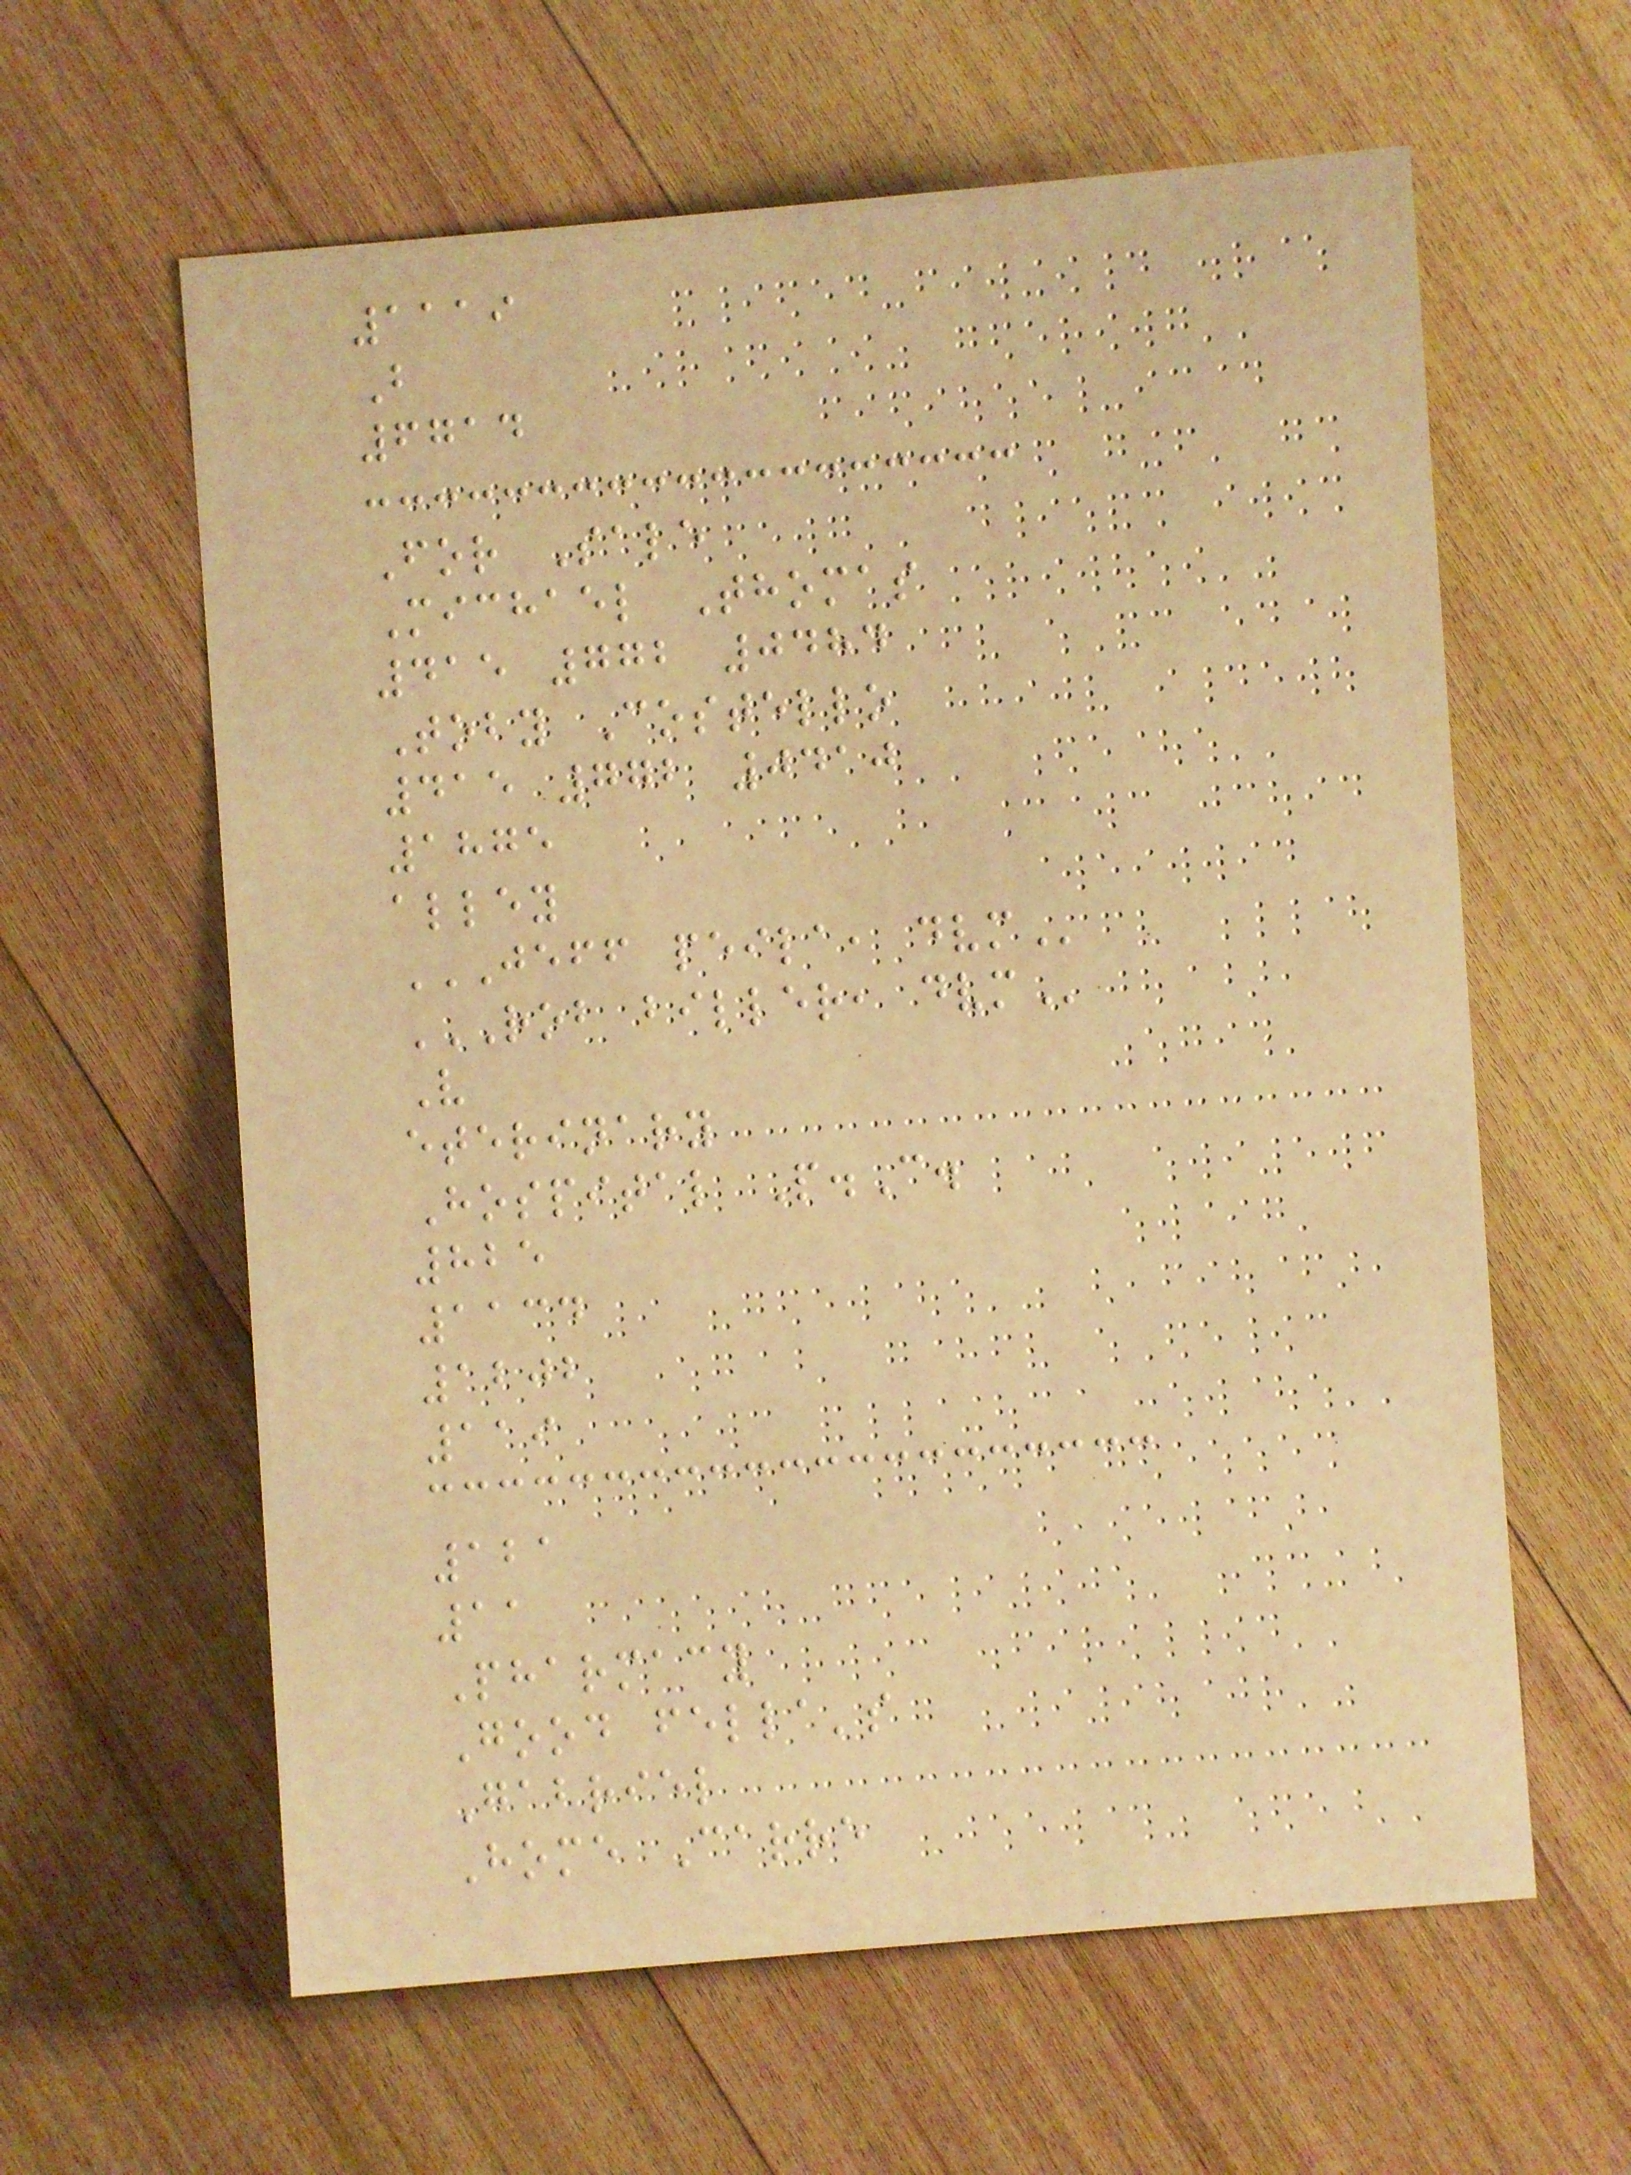1119
B
6714
For Sale
Michael Thomas
415 772 0484
Toby Costello
415 772 0410
1875
alley
JEFF PEILA, DVM
ROB BILLER, DVM
V
eterinary
Hospital P.C.
825
1134
1202
119
121
11
Pharmacy
Good fella's
Gabriel
Home Carre
